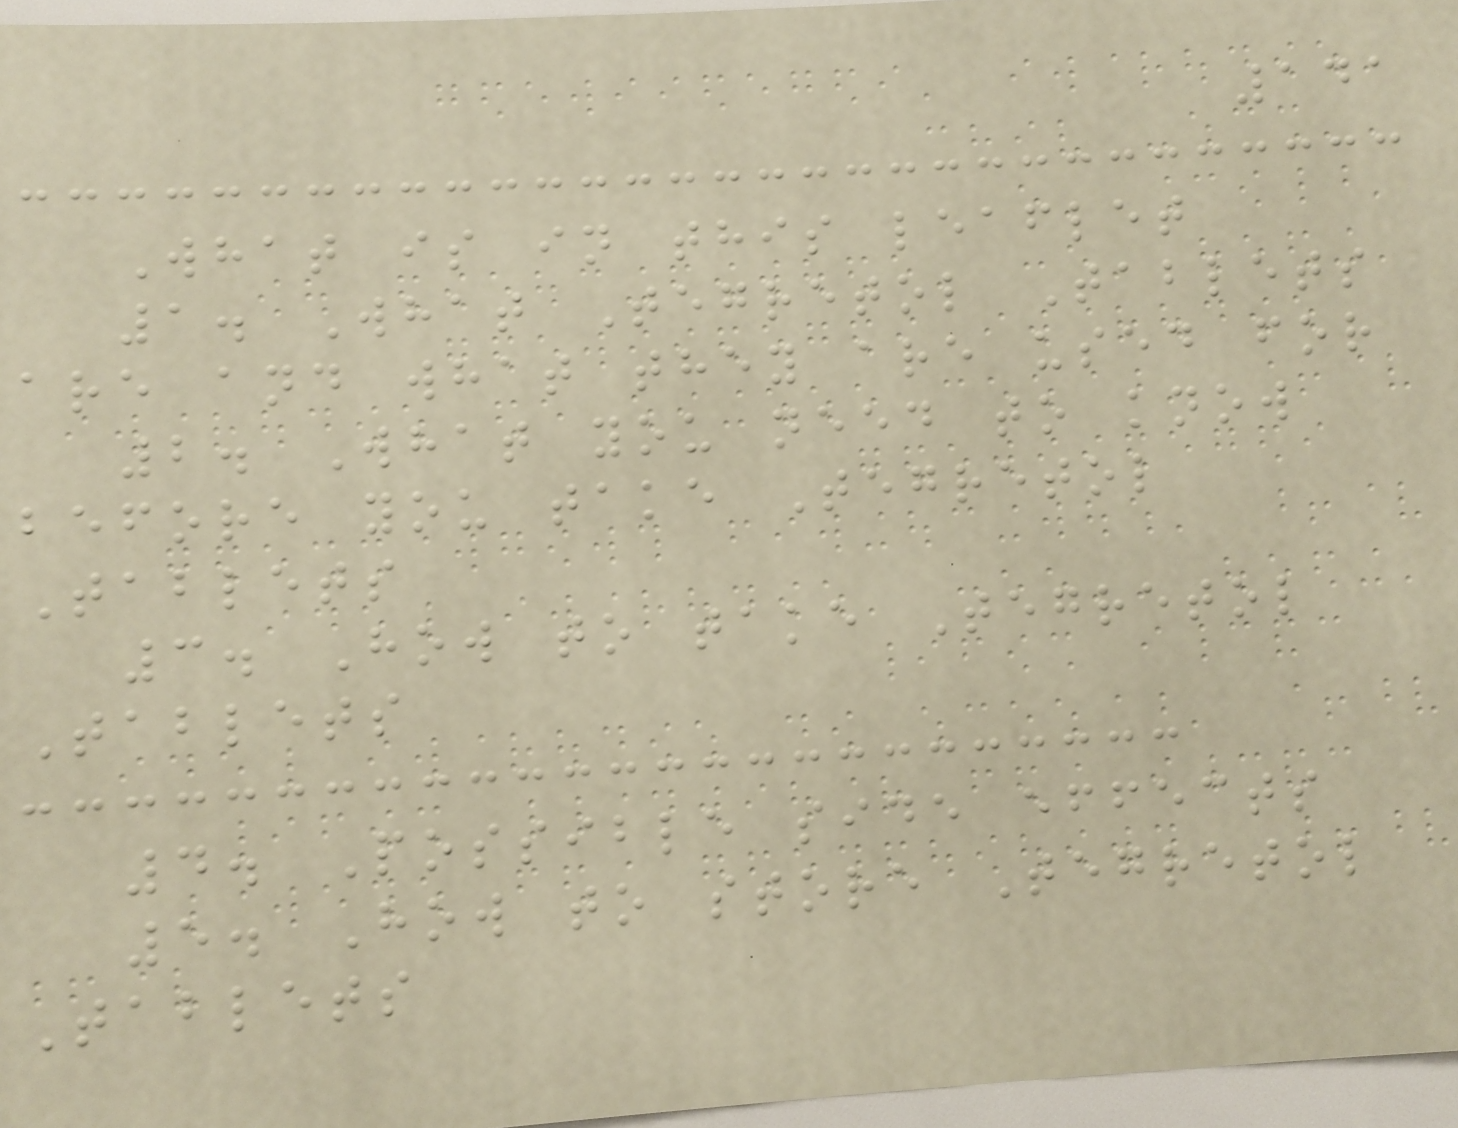141
What is in this leaflet
1. What Tegretol Tablets
are and what they are used for
2. What you need to know
before you take Tegretol
Tablets
3. How to take Tegretol
Tablets
4. Possible side effects
5. How to store Tegretol
Tablets
